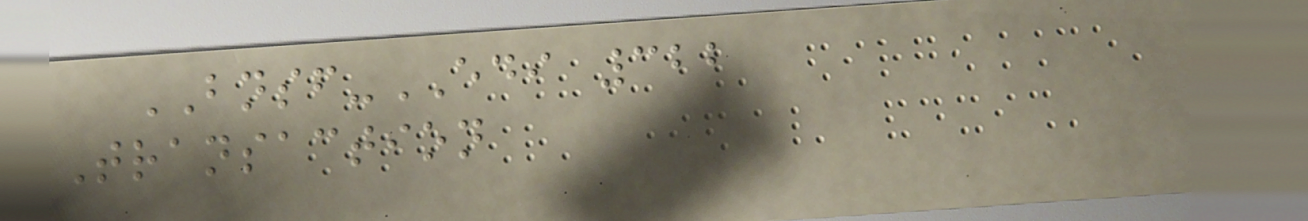BNSF-EDI 322
Transaction
